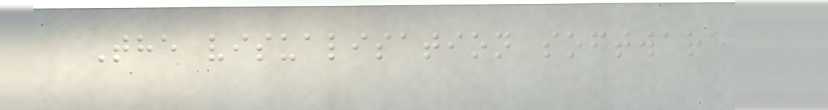The visualisation software
